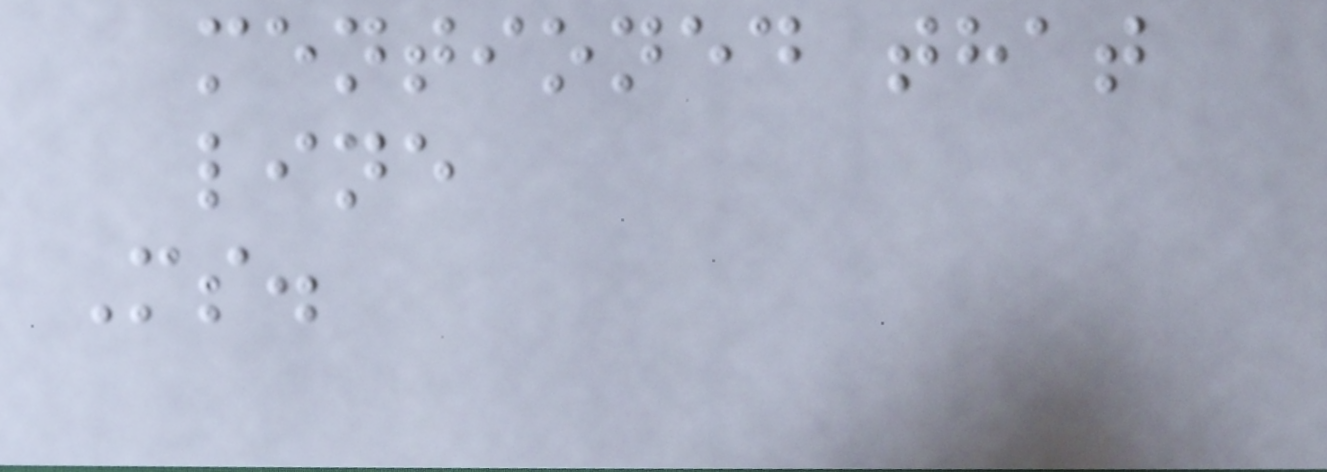mentioned that
line
Ms.
